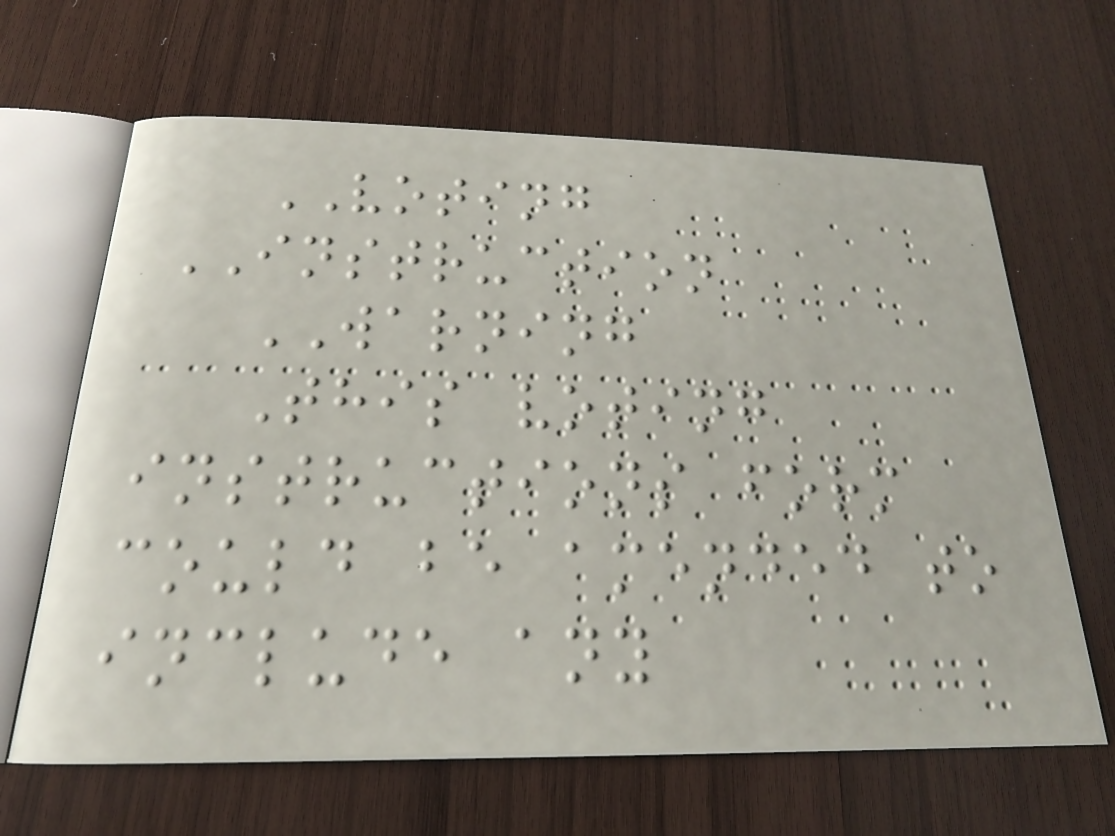VOTING
INSTRUCTION
WARNING
This voting
instructions form
could be amended to
include any
